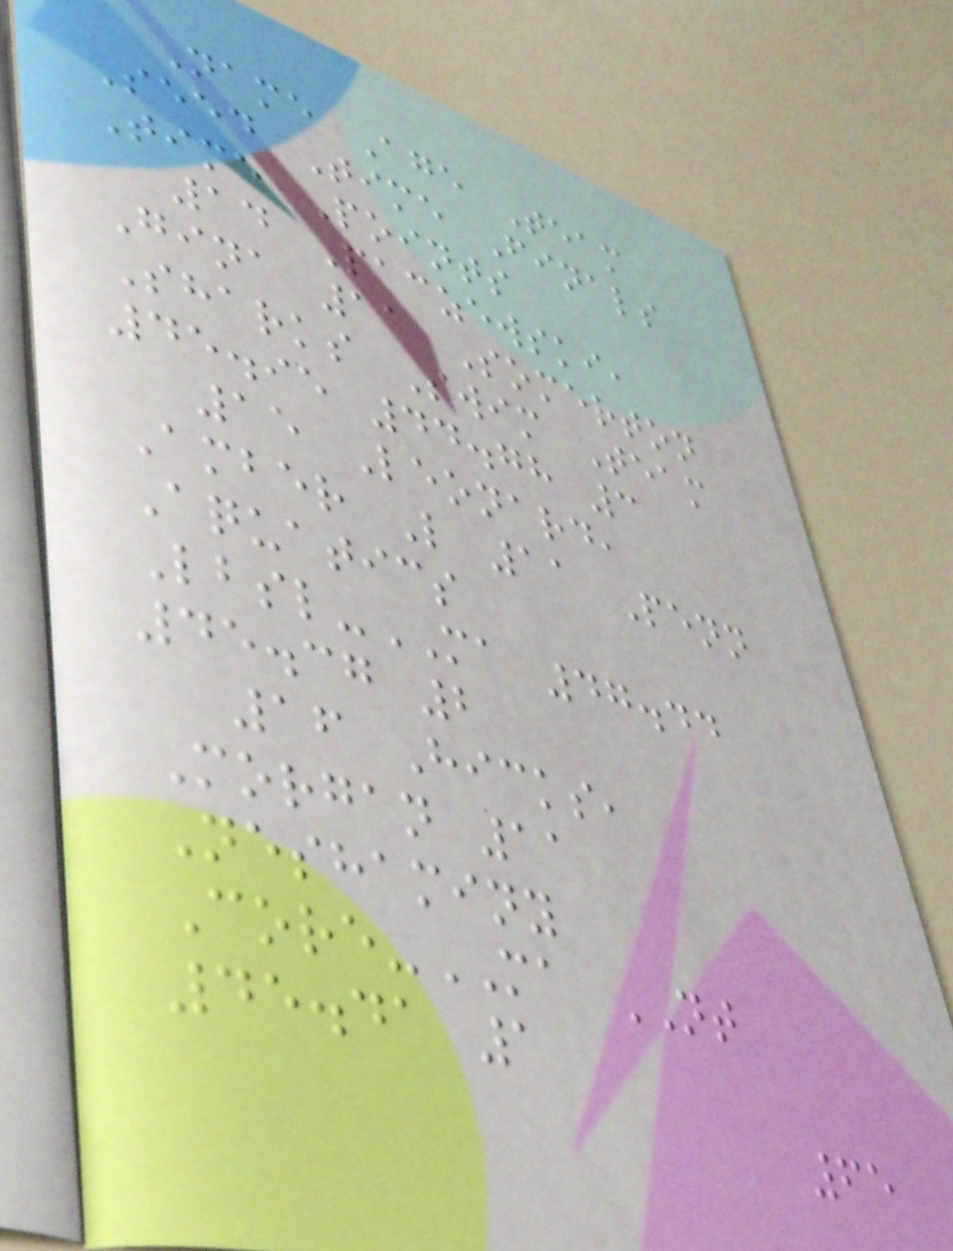Name Age Team
Seed Time Finals
Time Points
14 Paczewski,
Gina 11 Somerton
Sharks Swim Team
45.95 44.78 3
15 Leonard,
Amber L 11 Penn
Aquatics
Lbsl-MA 47.44
45.37 2
16 Hicks,
Morgan 11
Neshaminy
Core-MA NT
45.41 1
65
